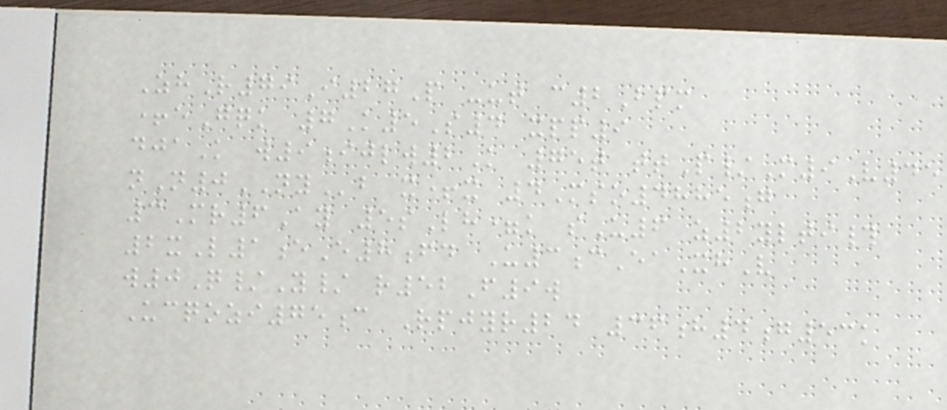ZhR79I27P -ut c2Bpm
+eGqk 7K5S4 xpp9
djaK w9ijlw2K 75t ttP/M9V45
nN0NYb x+x 4Mso4885g
3Mr6Ay 5sLh=k sU6 z2ylti#
2xL1eE8fd U3cEaXhV
w0Q/Y/ r52F9w
Ucqozi75c Rpjyr24 36h4g53k
